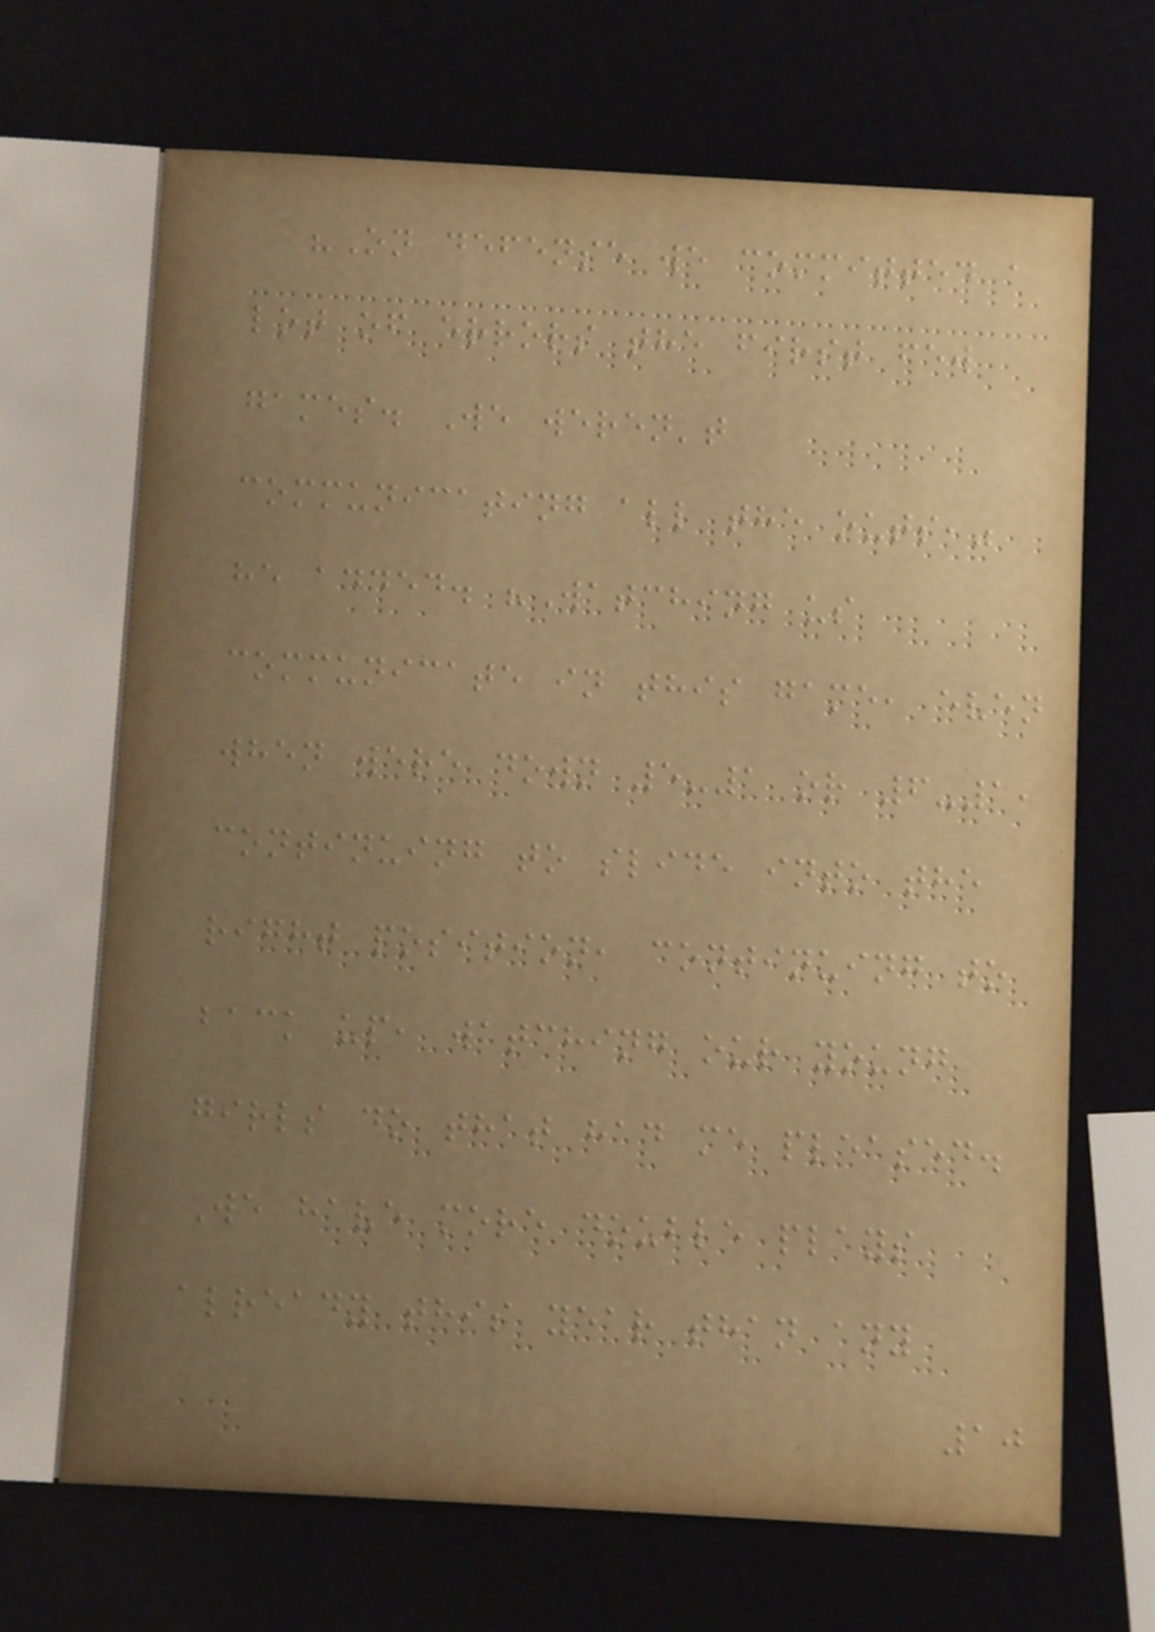"On defense we committed a
lot of errors the first few
games. We weren't
communicating all the outs,"
he added. "Watching us
communicate in this game, even
when were down 5-1 or 6-1,
continuing to slide into the
right position, continuing to
back up, watching our young
girls do that had me pleased.
We have more double plays
already this year than any
10
